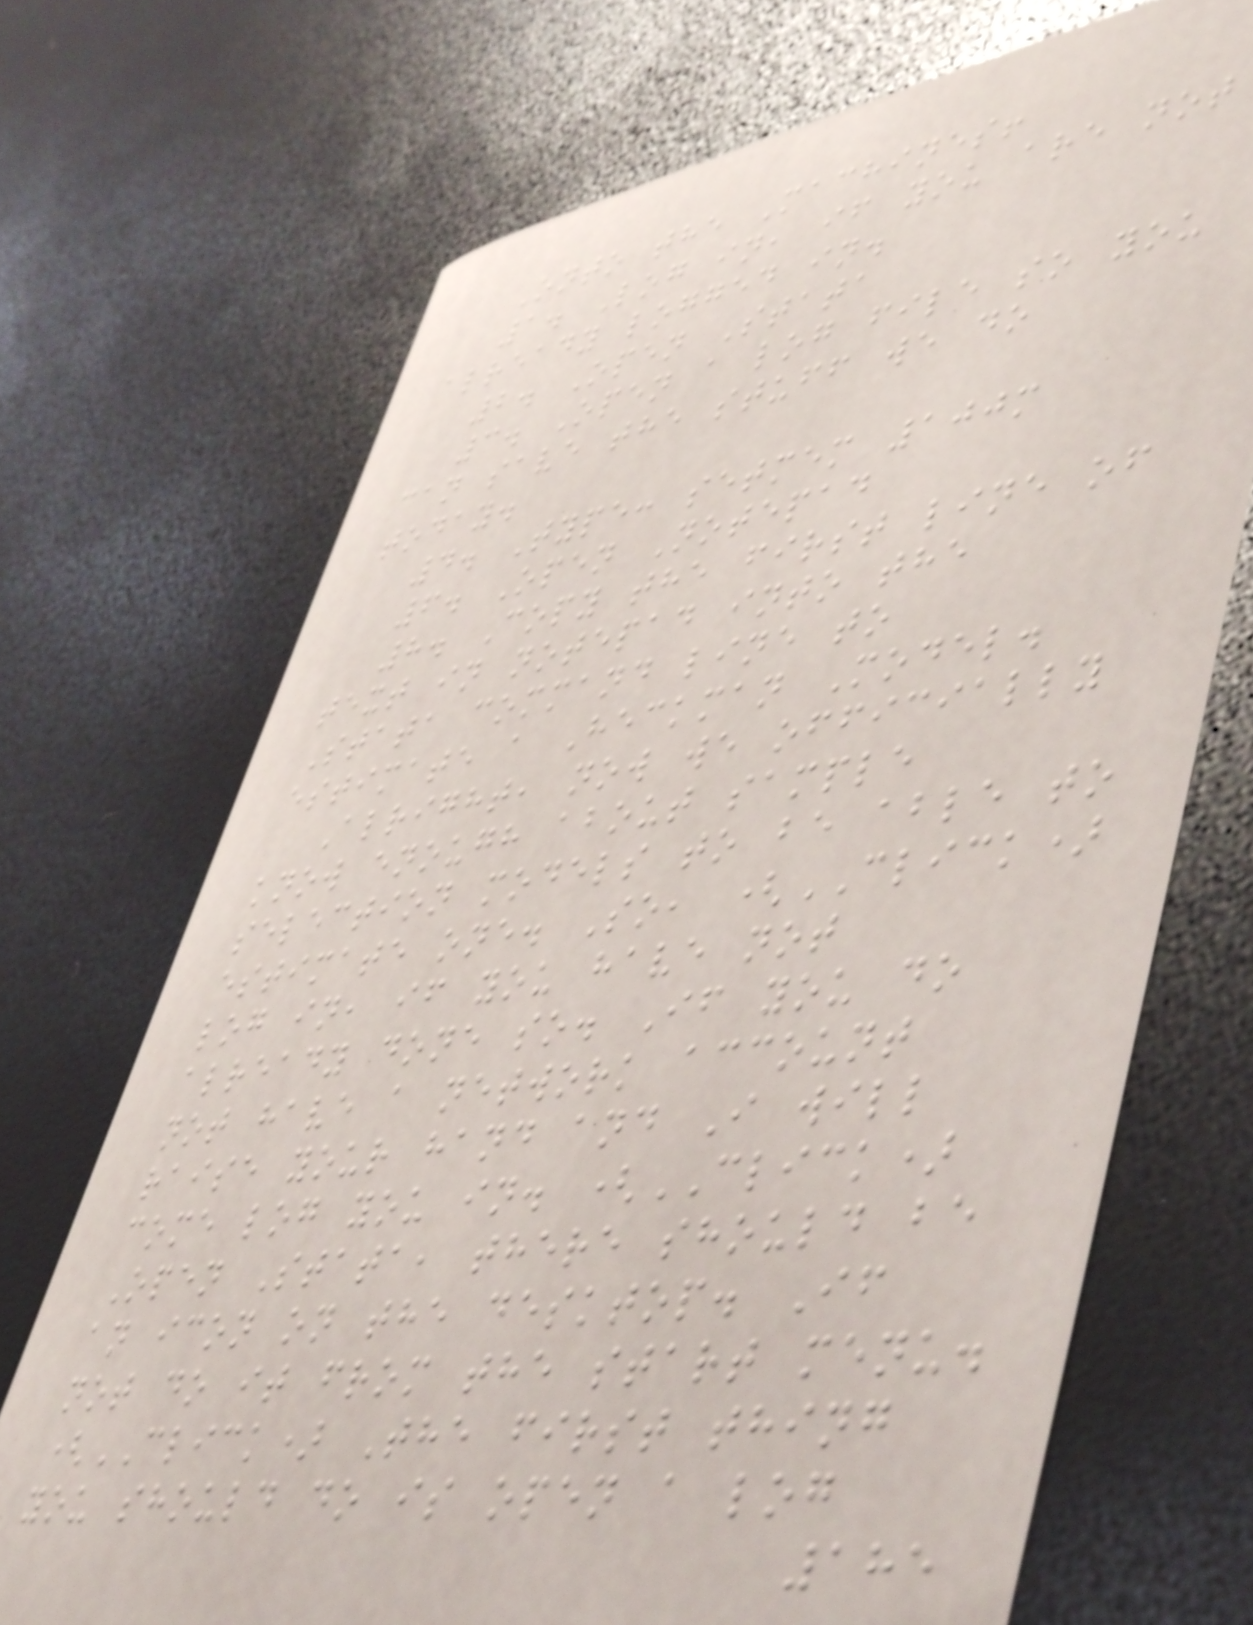Onto the Machines!
1. Log in, if you are not
already logged in.
2. Open Stata
3. Open a log file so you
can save the stuff we do
today.
4. Type: setmem 100m
6. Open Notepad
8. Copy the first line of
text in notepad into the
Stata command line to
estimate a Heckman Model.
Alright, now we officially
know enough about sample
selection models to be able to
estimate one. So, (CLICK)
log in, if you have not
already done so. If you do
not have a network account
raise your hand and I will
come log you in. (CLICK)
Open Stata, there should be
an icon on the desktop. If
not do it from the start menu.
(CLICK) The first thing
you should do is open a log
185
